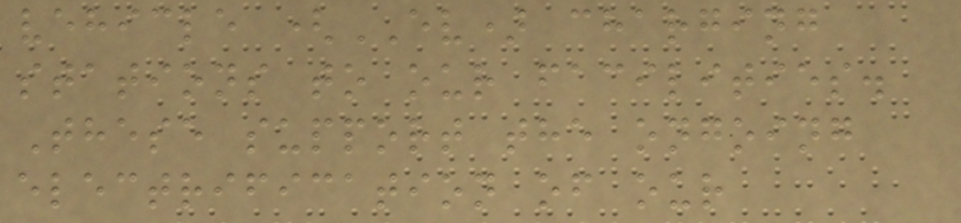vehicle (EV) charging
stations to our facilities.
These support the ongoing
electrification of our
